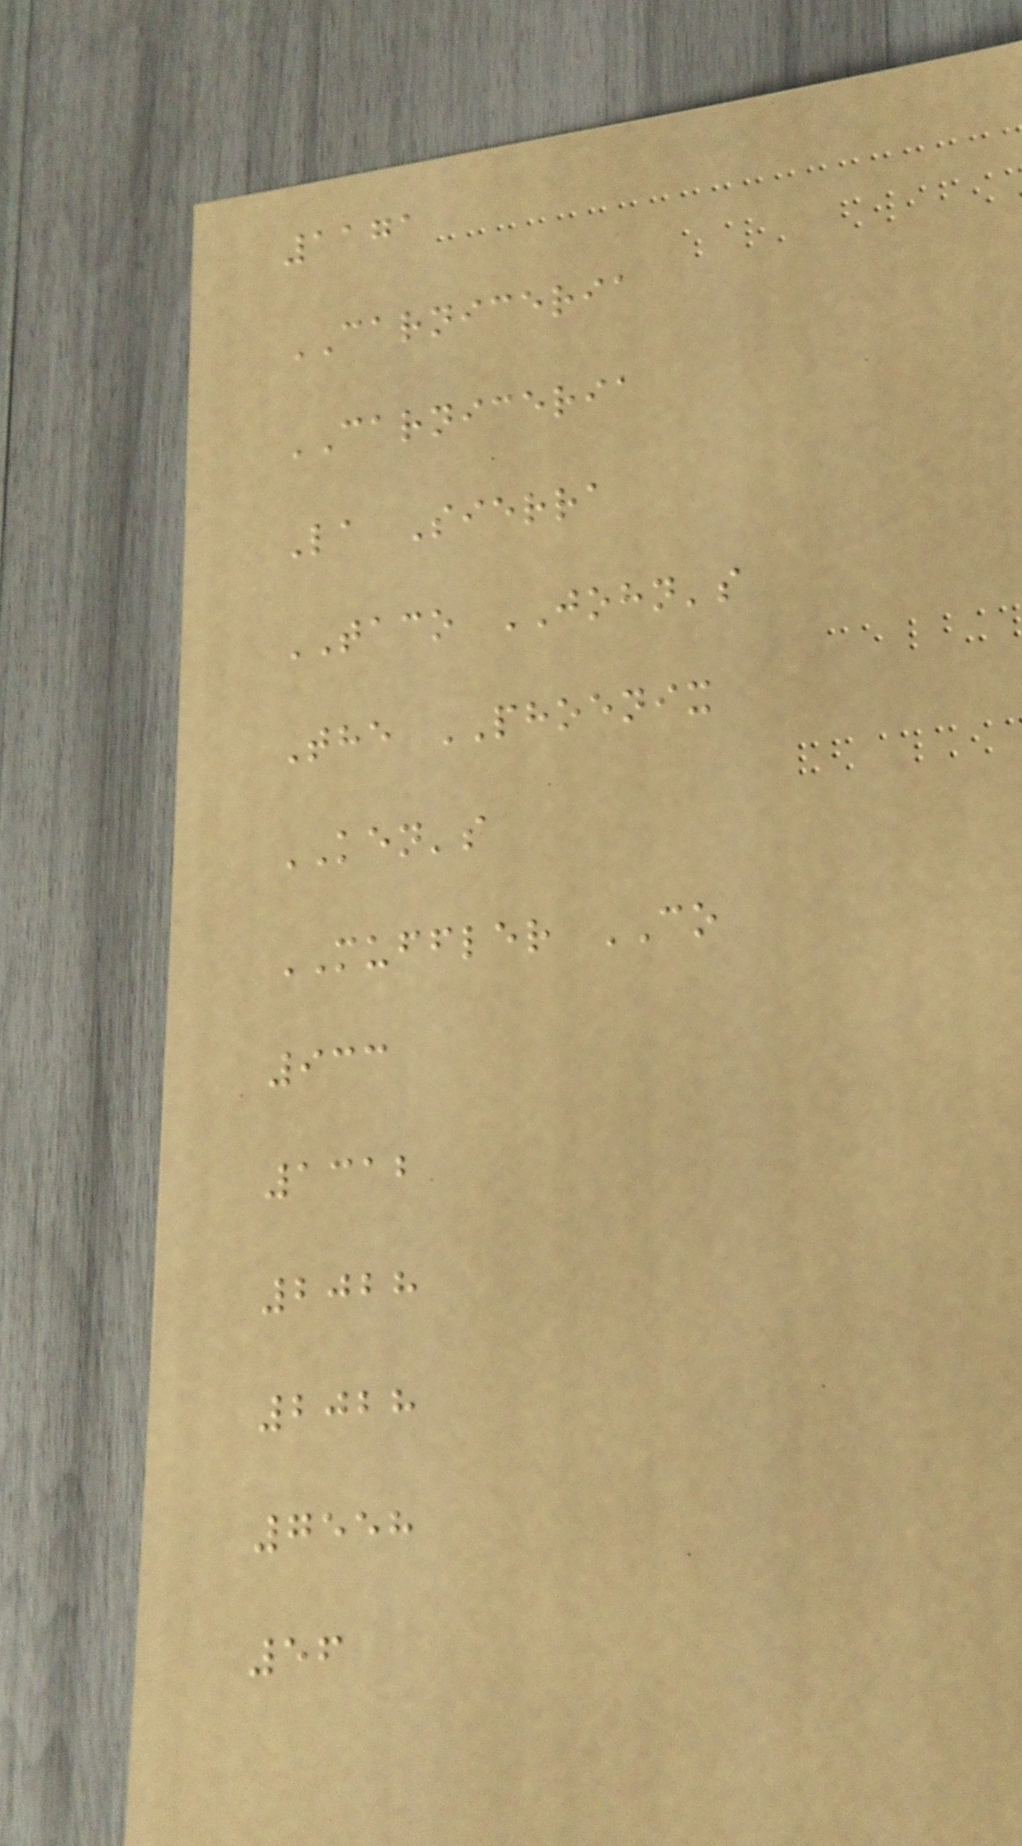1171
CARNICERIA
CARNICERIA
La Sierra
TACO JOHN's
The PHOENIX
KEN's
MUFFLER CO
933
1312
2028
2028
7558
56
